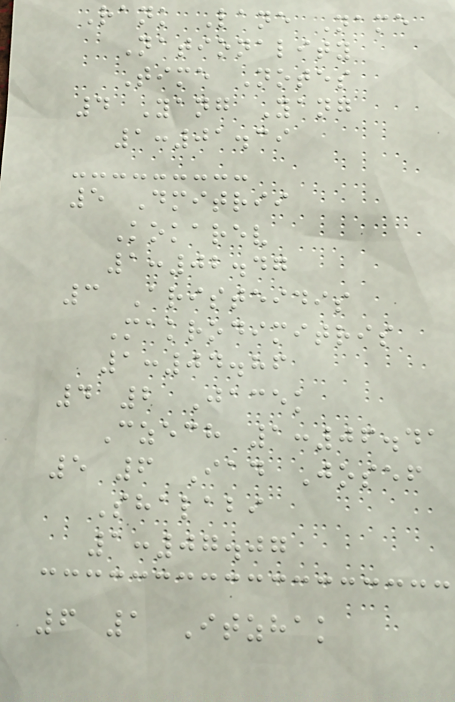Rank Lane Name
Nationality
Time Notes
4 Yang Yang
1:01.39
5 Dmitrii
Kokarev
1:02.47
3 Aristeidis
Makrodimitris
1:04.86
4 2 Jacek
Czech 1:06.41
5 6 Iad Josef
Shalabi
1:07.07
6 1 Itzhak
